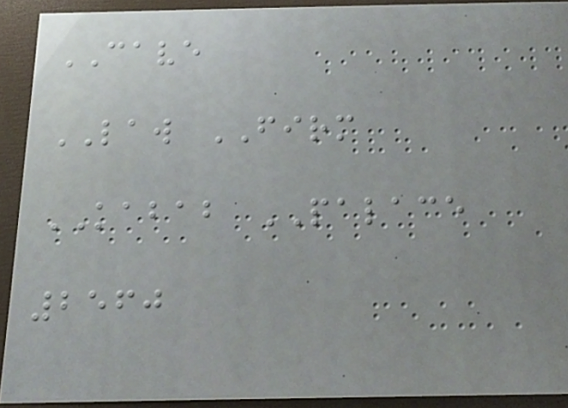CAVE
LAW FIRM
KABAB PALACE
2560
